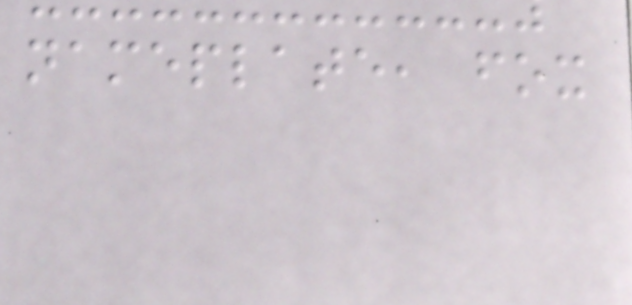nameplate, fox
